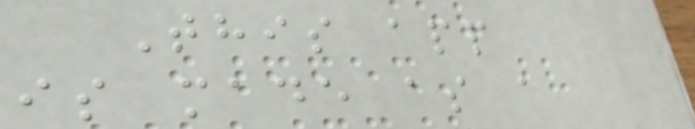This app
is made as a
